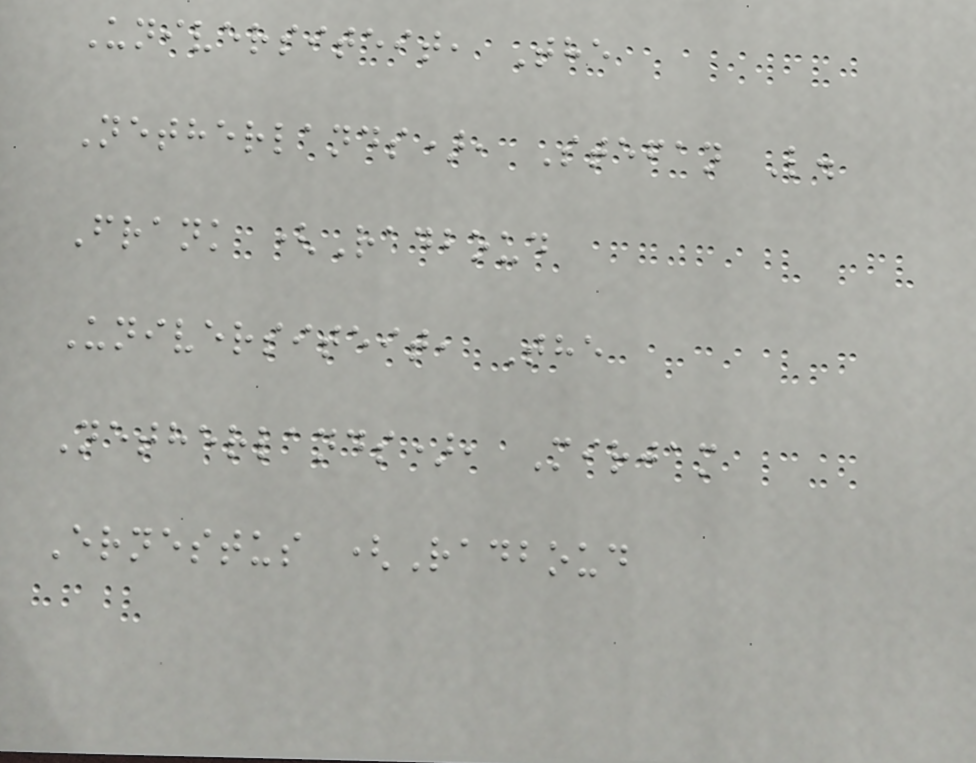Universiteit, The
Netherlands), Stefan L.
Frank (Radboud
Universiteit, The
Netherlands), Mirjam
Ernestus (Radboud
